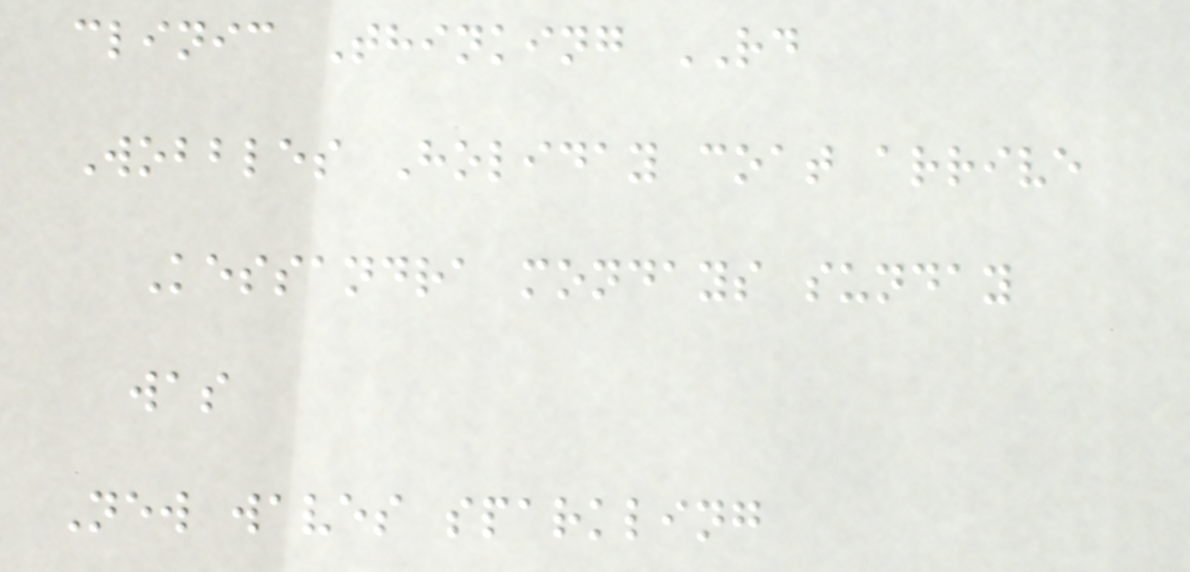clinic Thinking RD
Wobbles Holiday coat arrive
Kessandra mondays sunday
was
New waves sparkling
